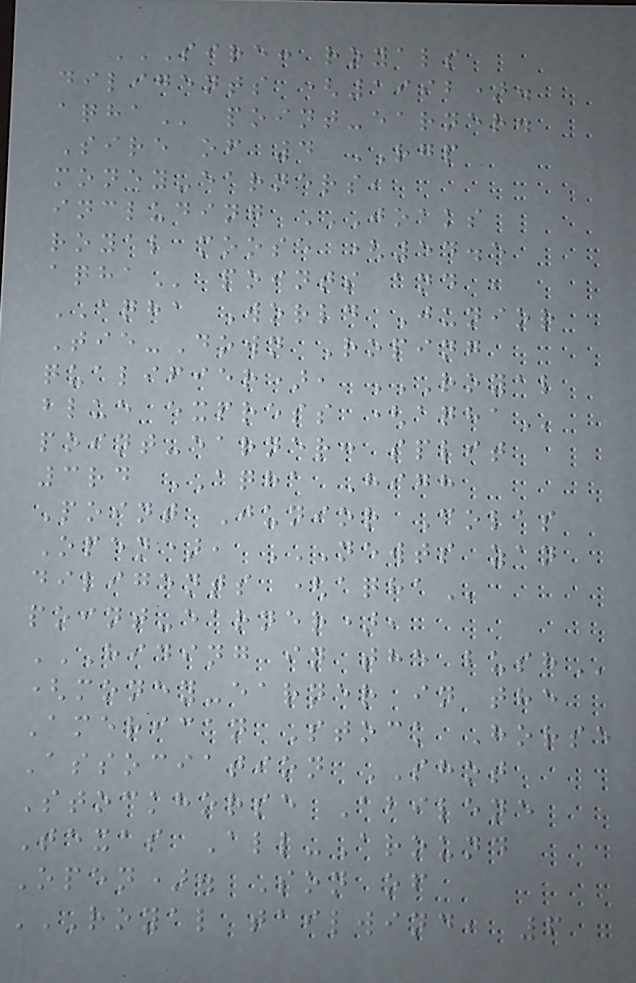SIRE: ROYALS
DILIGENTS (1992).
AQHA point-earner.
Sire of 4 RGP
money-earners,
including JOAKS
ROYAL MOOSE (54.5
AQHA points and ,
AQHA World Junior
Tie-Down Roping
qualifier), ROYAL
BLUE EXPRESS (AQHA
point-earner: split
3rd AQHA High
Point Junior Colas
Open), NEWTS ZAN
DILIGENTS (AQHA
point-earner),
HIDING IN THE BUSH
(money-earner in the
American Stock Horse
Association SHOT
Stockhorse Abilene
Texas All-Around
Open). Son of
ROYAL TAILWIND, 6
